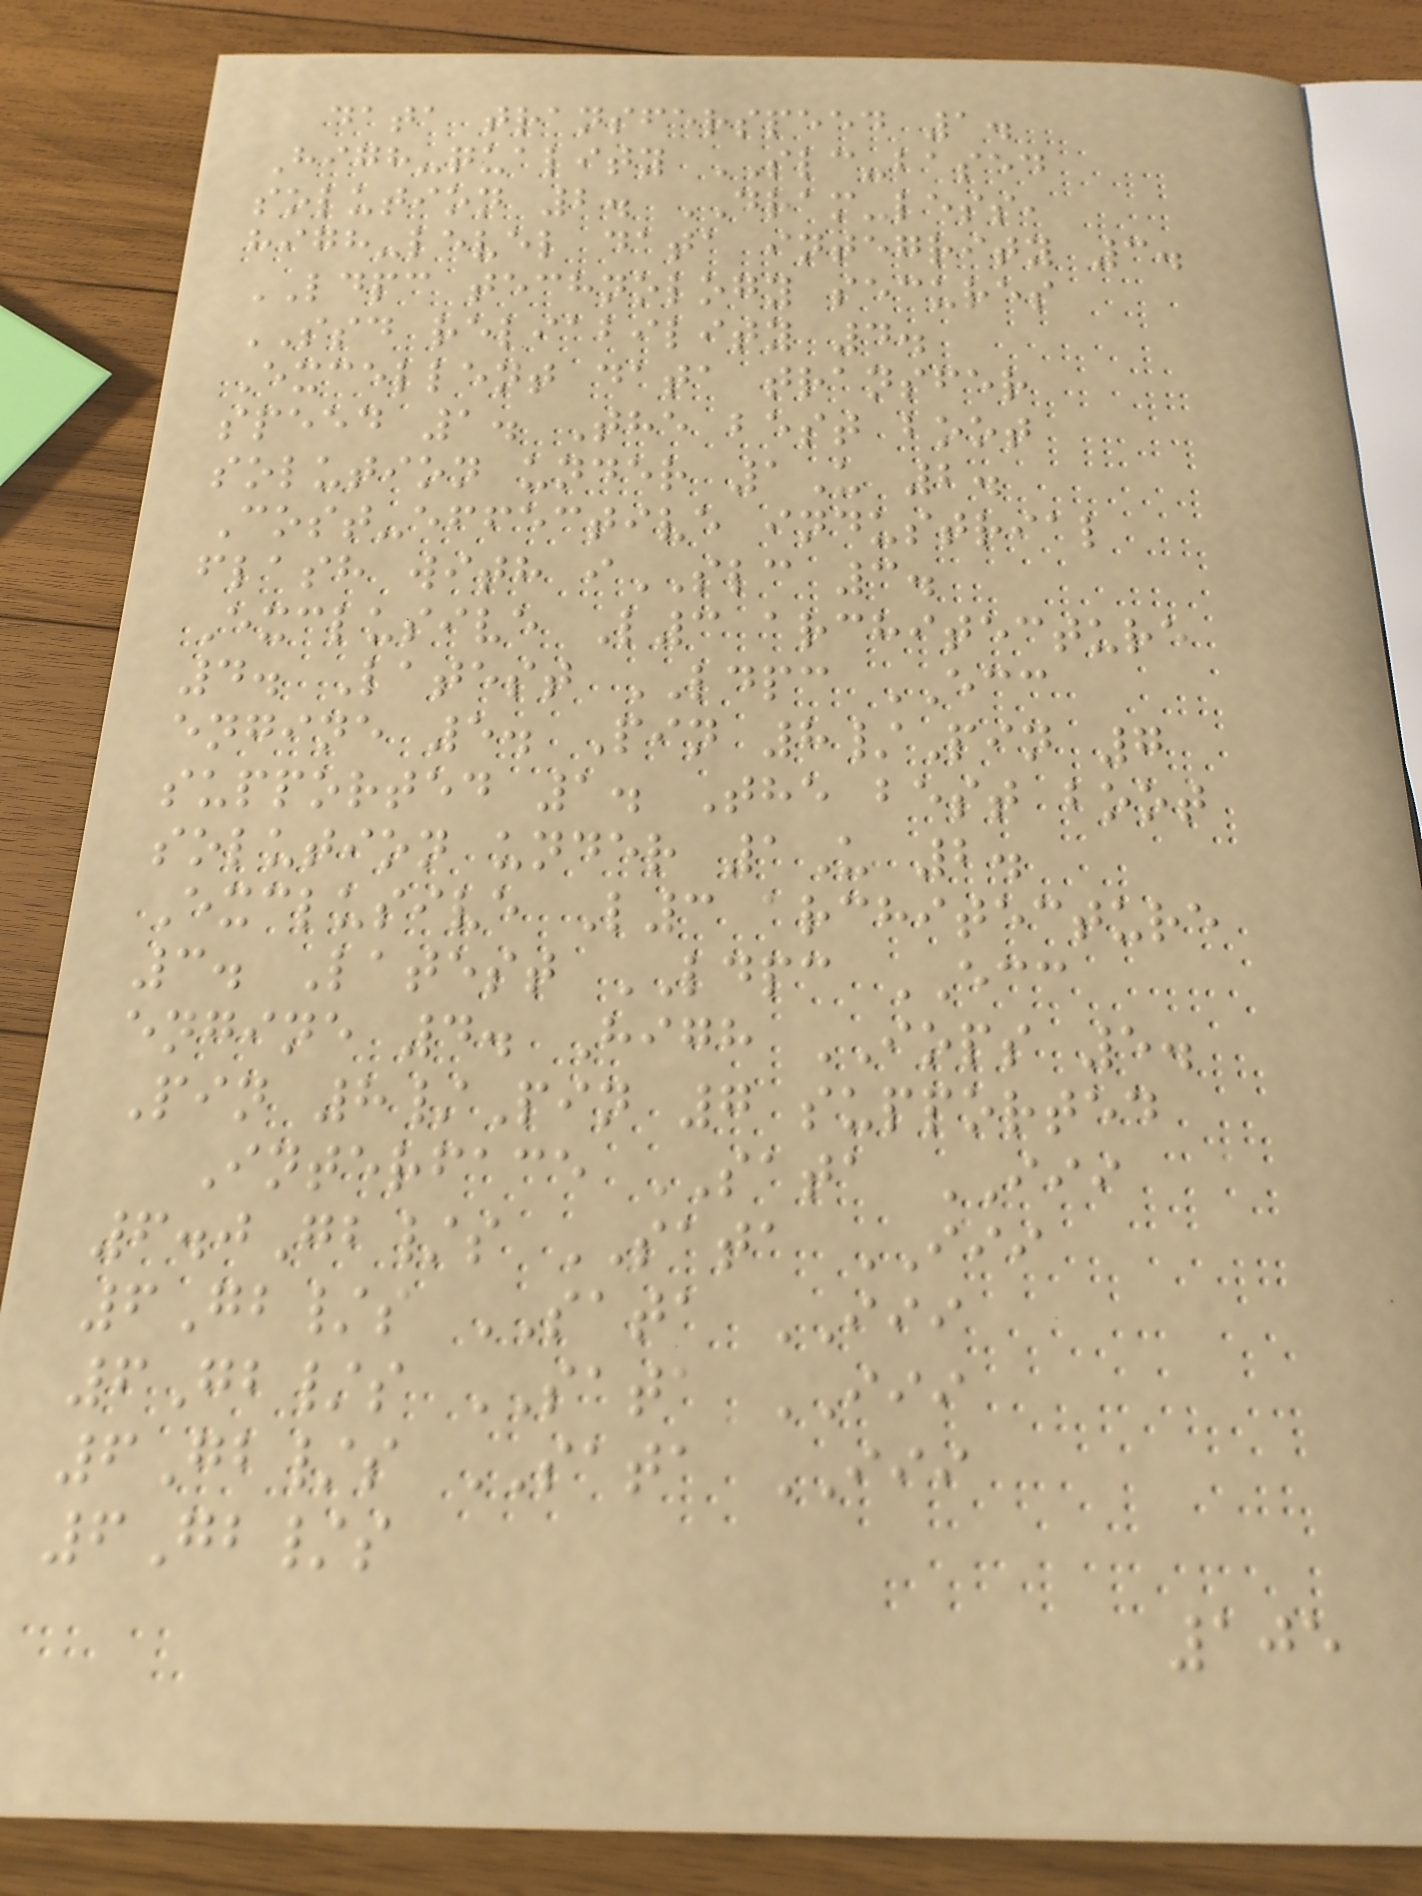data transferspeed 1.
High-quality SLC-based
solution 2. DRAM-less,
high-level data integrity 3.
LDPC technology secures
SSD reliability 4.
Excellent data transfer
speed 1. The best boot
solution under 1U 2.
Cost-effective industrial
flash with iSLC 3.
Exclusive L3 architecture
4. Latest LDPC ECC
engine 5. Pin 8/Pin 7
supported 1. The best boot
solution under 1U 2.
Exclusive L3 architecture
3. Latest LDPC ECC
engine 4. High IOPS 5.
Pin 8/Pin 7 supported
Interface SATA III
6.0Gb/s SATA III
6Gb/s SATA III
6Gb/s SATA III
6Gb/s SATA III
6Gb/s
105
